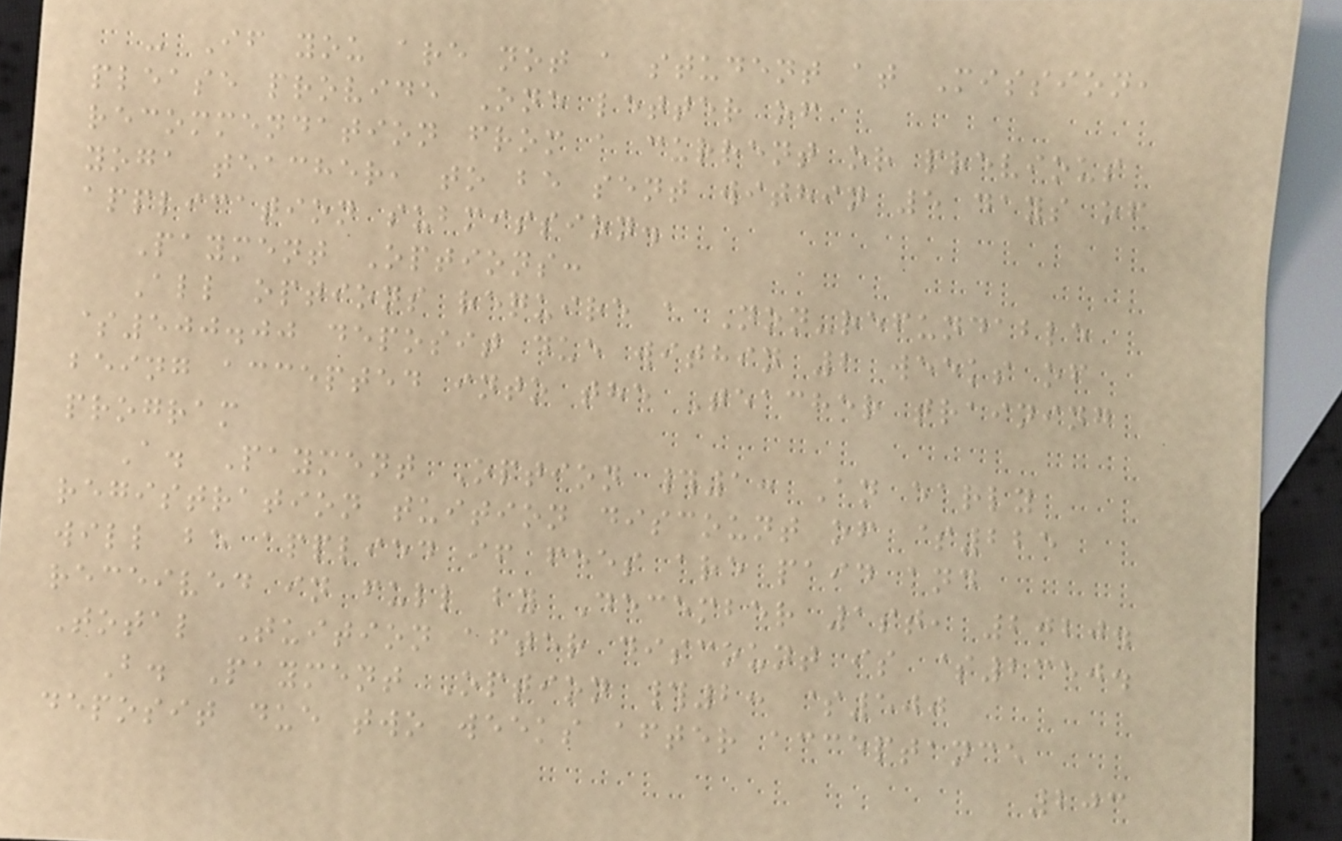- If you are not a student at Mission,
please provide One letter of
recommendation from a current or previous
yoga teacher, to be sent within 5 days of
application submission.
Payment Options:
All options require a Non-refundable
$500.00 deposit due within 2 weeks of
being accepted into the Teacher training
program
A. Payment Option #1: An early
registration tuition discount of $225
will be applied if fees are paid and
received in full by December 1st, 2020.
Total Tuition after discount is $2350.
B. Payment Option #2: $500
deposit due two weeks after acceptance
203
